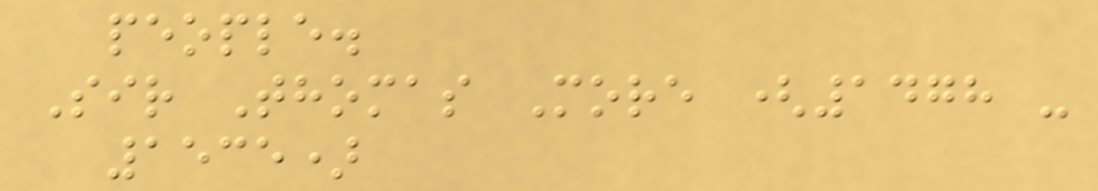people.
Sir Thomas More (1478 -
1535)
